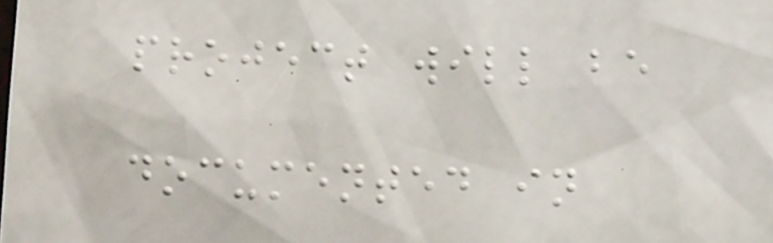project will be
documented in
